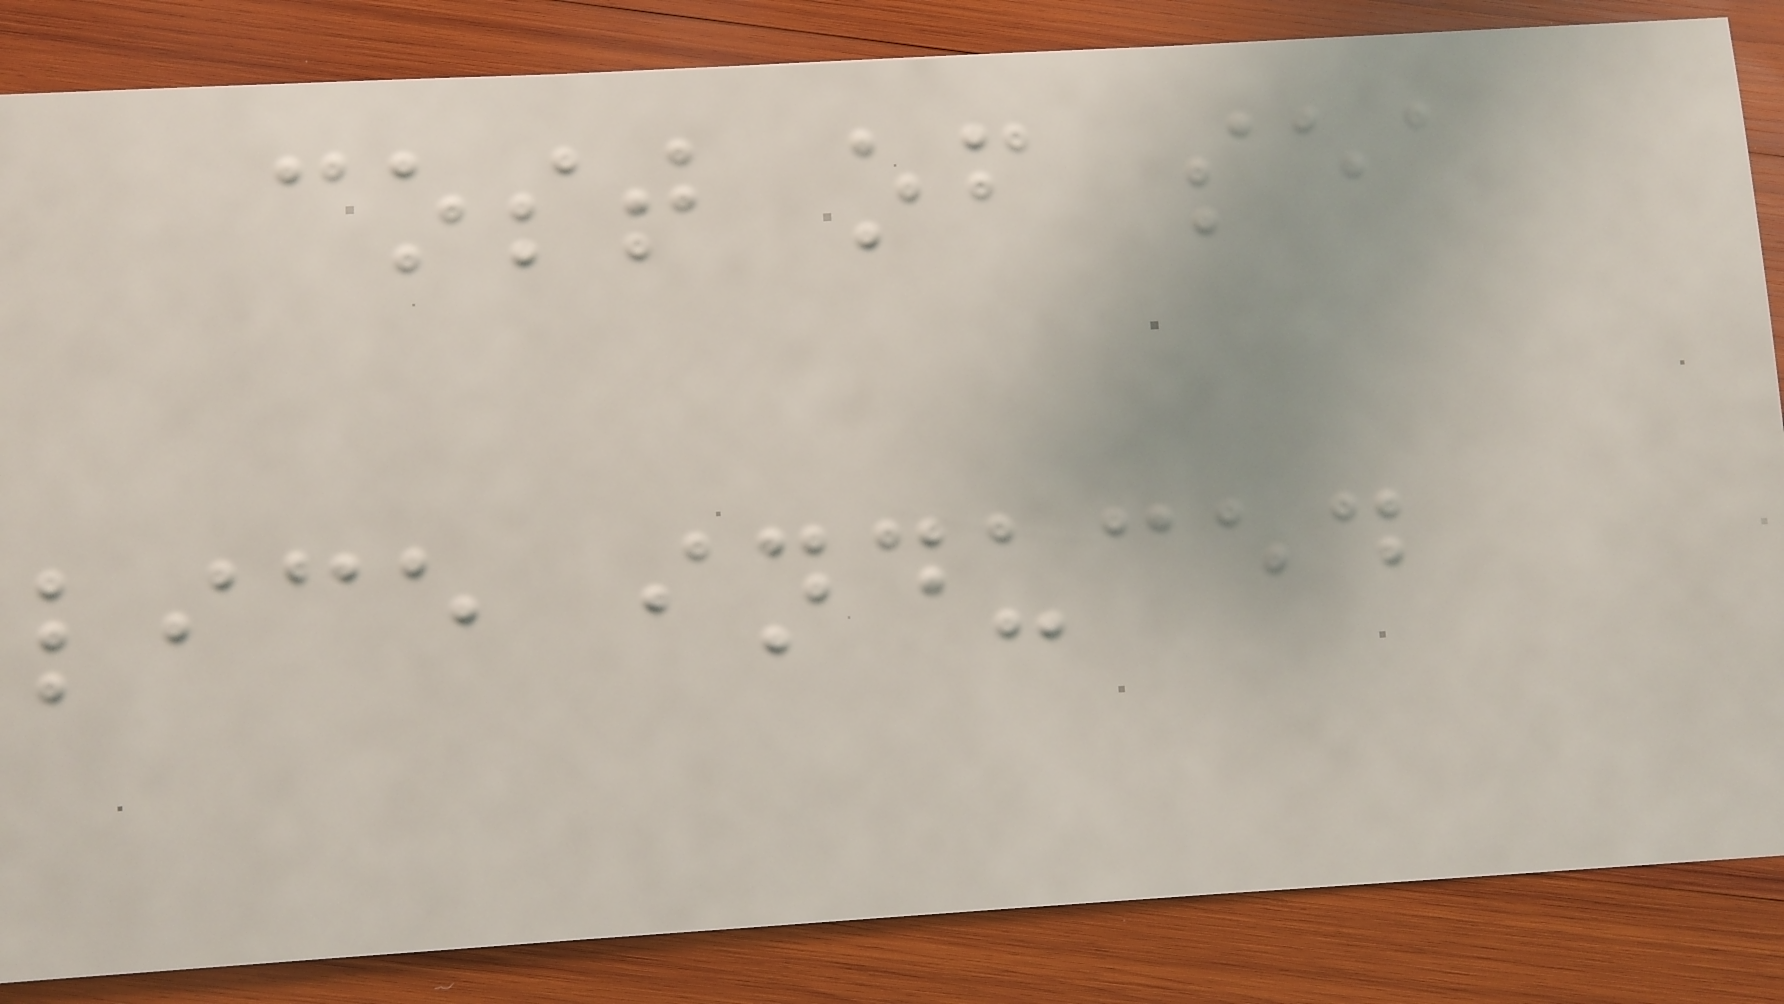cost of sea
lice induced
